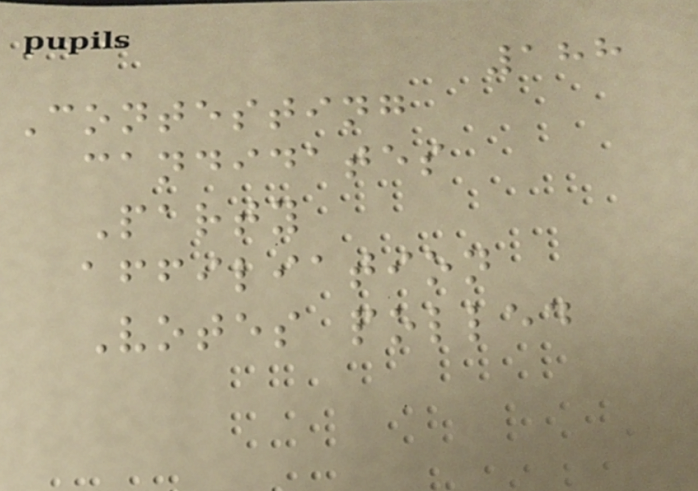188
Contesting
candidates
Party
affiliation
Votes polled
